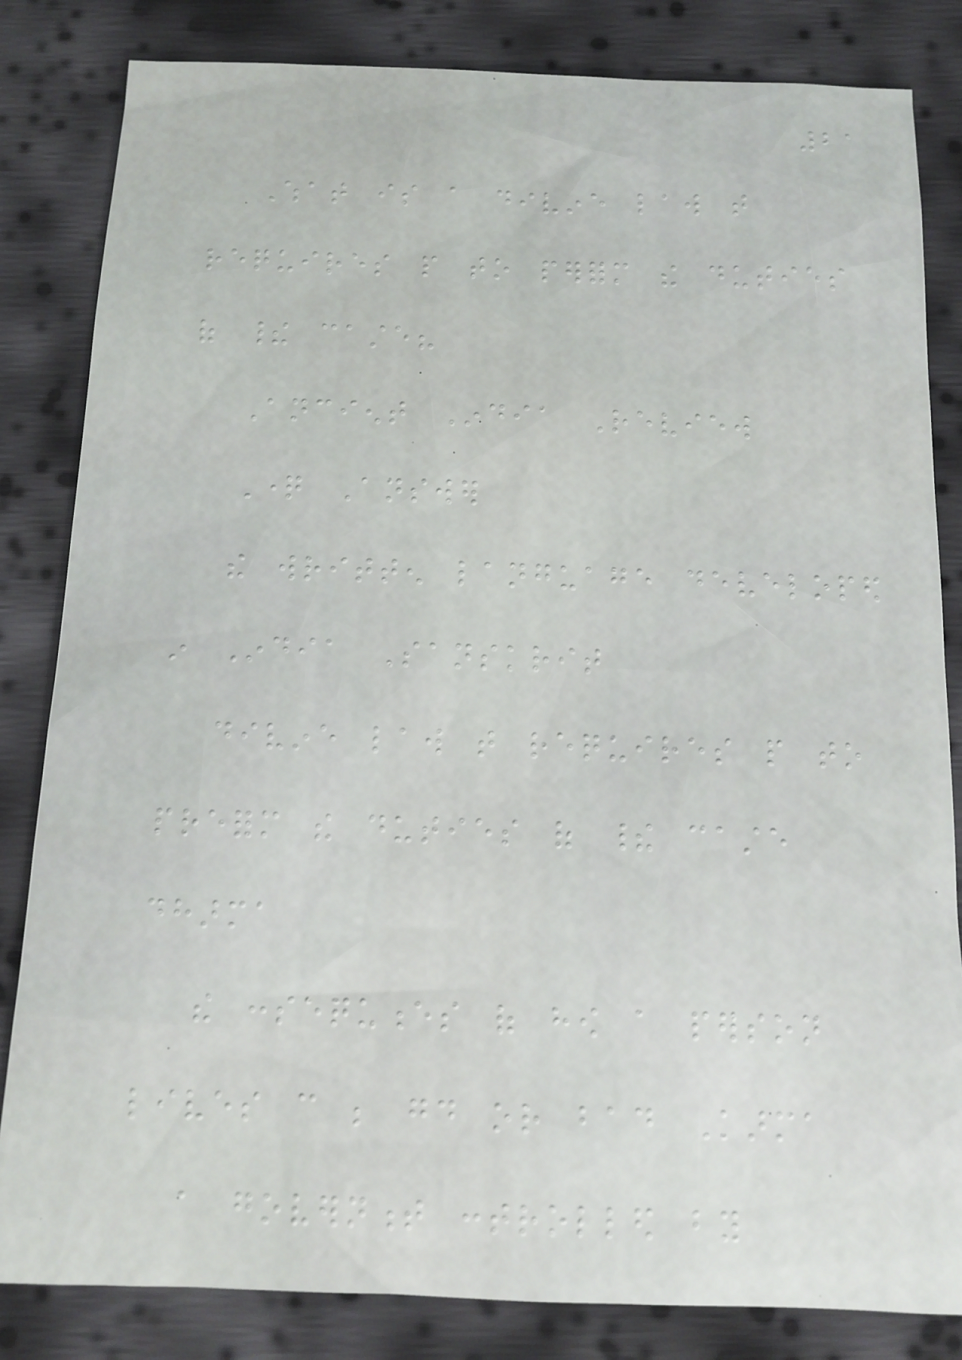21
What is a divine law that
requires people to perform the duties
of their caste?
Ancient India Review
Question Answer
the written language developed
in India Sanskrit
divine law that requires people to
preform the duties of their caste
dharma
the consequences of how a person
lives can be good or bad Karma
a government controlled by
